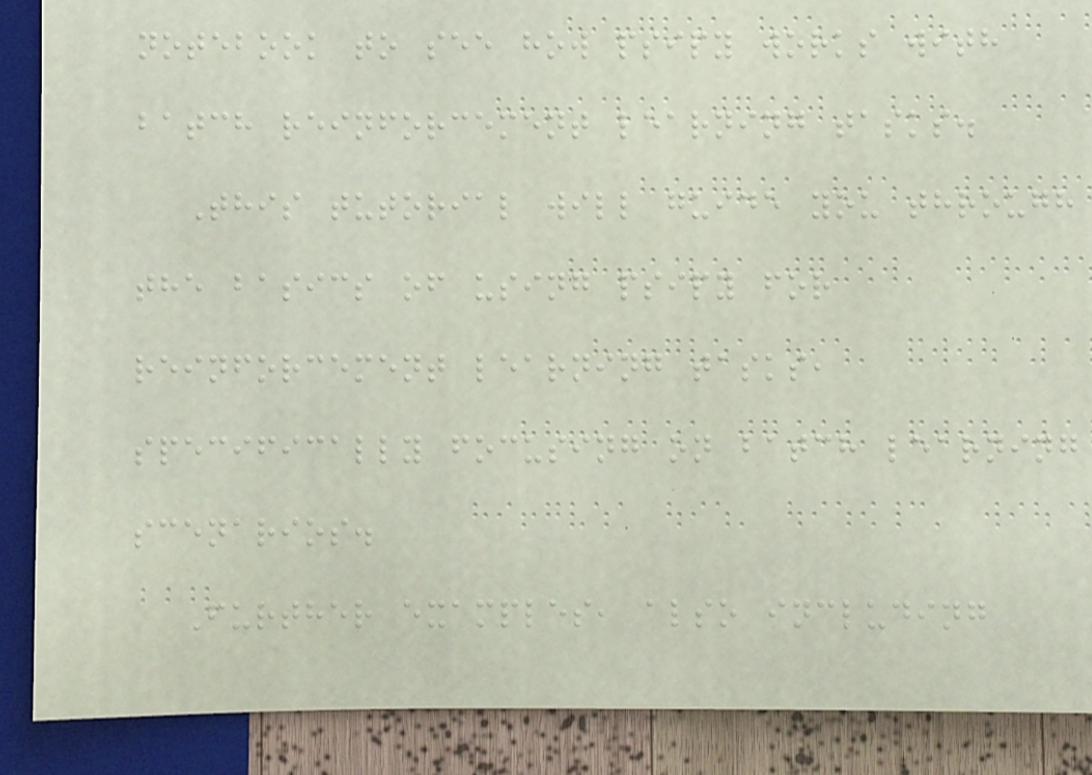notebook to see how psipy works with
batch reinforcement learning tasks.
This tutorial will guide you through
the basics of using psipy for
reinforcement learning tasks,
specifically focusing on batch learning
scenarios.
Further examples, also including
